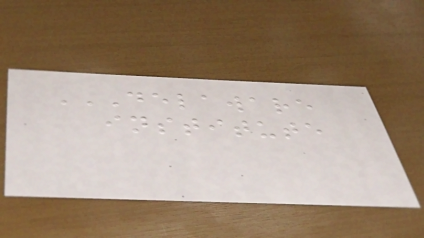DELAWARE
INSTITUTE
